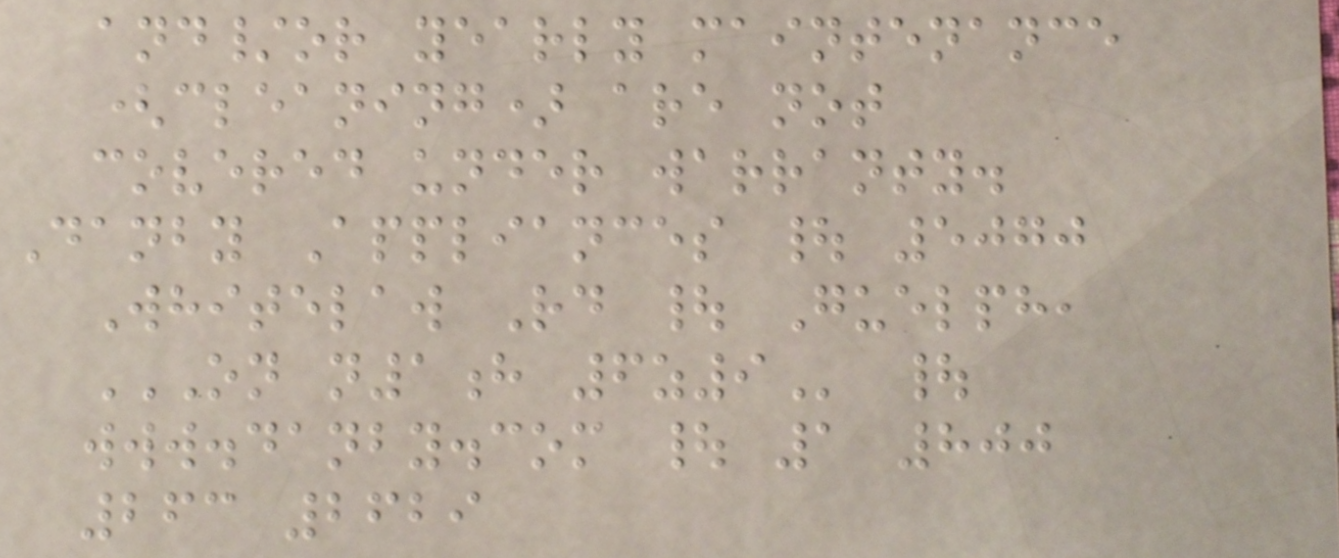and/or yearly maintenance
(cleaning) are not
covered under warranty.
Danby Appliances | 5070
Whitelaw Rd | Guelph,
ON N1H 6Z9 |
www.danby.com | 1 800
263 2629
